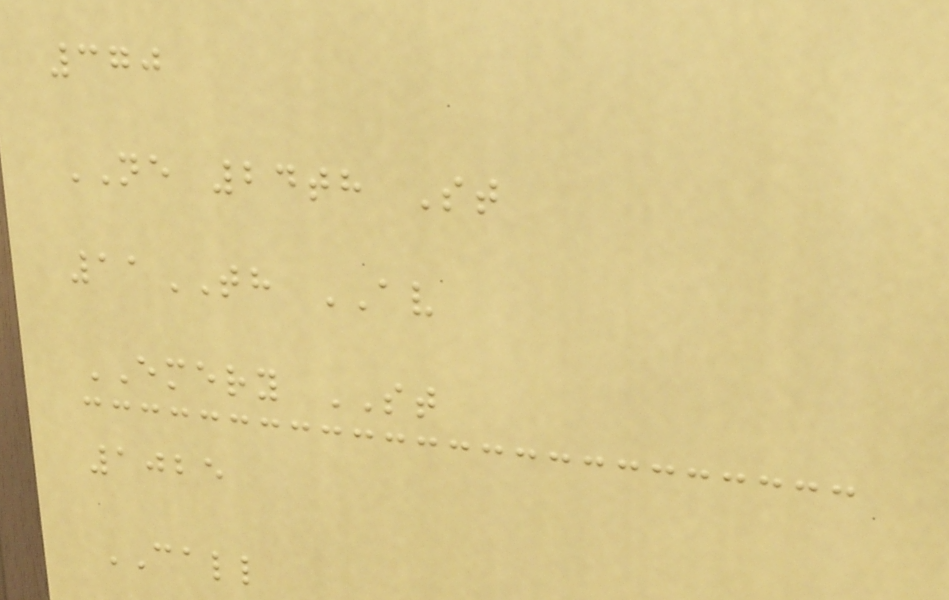370
NE 24th St
11TH AV
EMERY ST
1025
CALL
